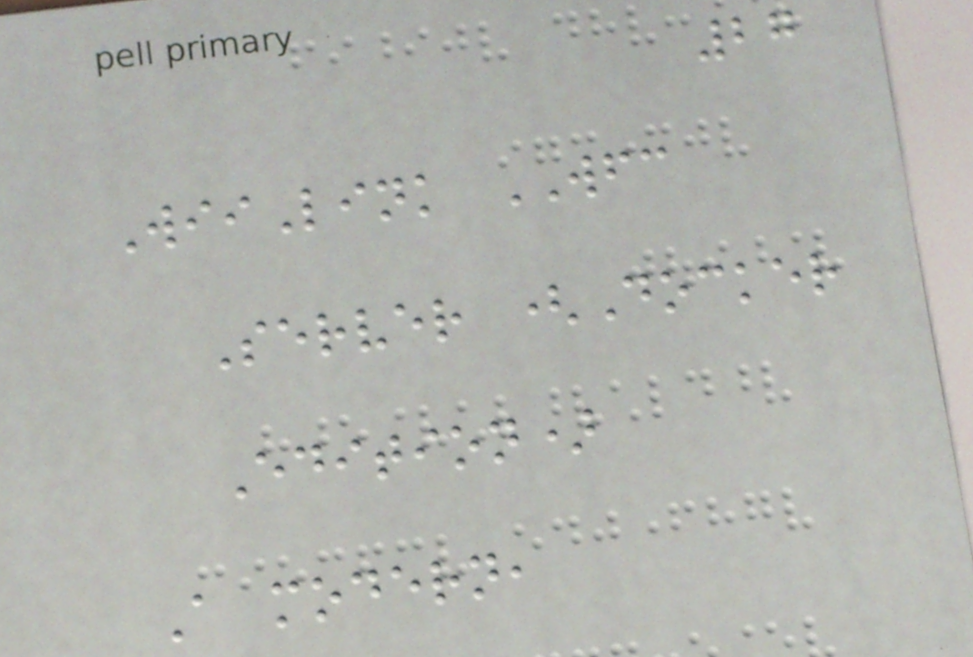27
WiiLink WFC
Server (Docker
Edition)
A modern,
